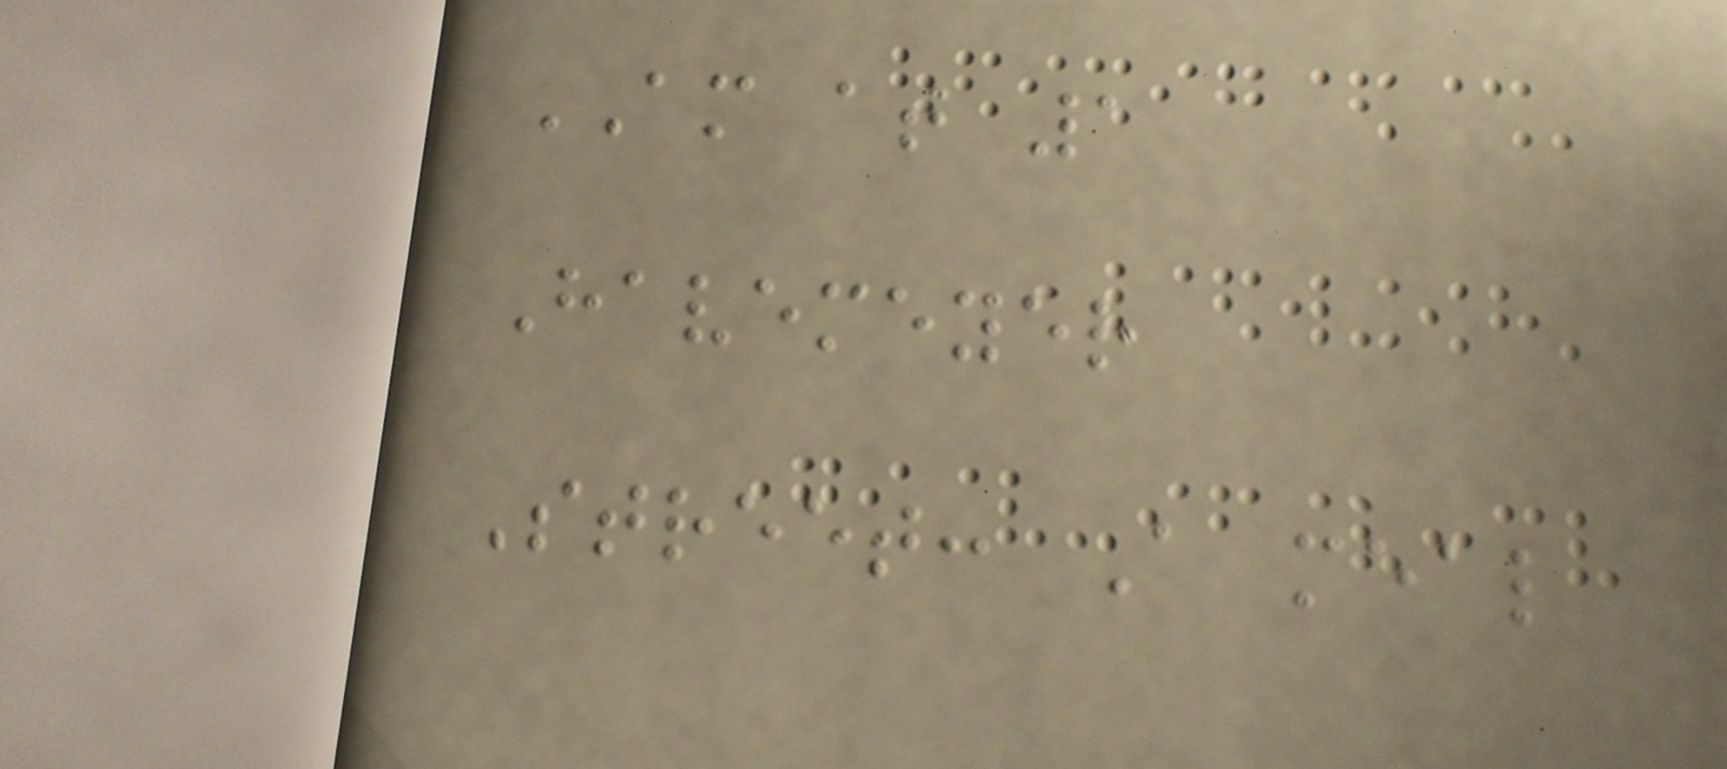AM at 1
Havemeyer
Street: A meal
